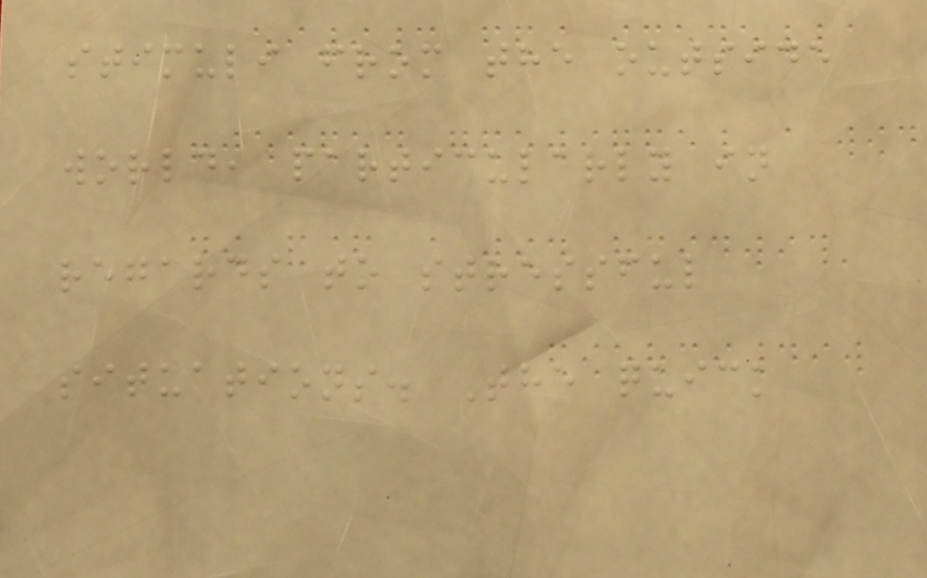stimuli from the outside
world, particularly in
regards to stressful
situations. The quick
